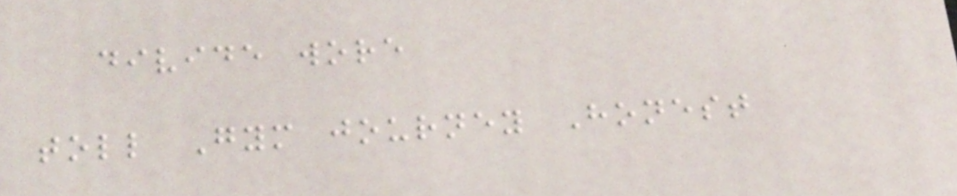divide wore
toll Gym journey Honest
